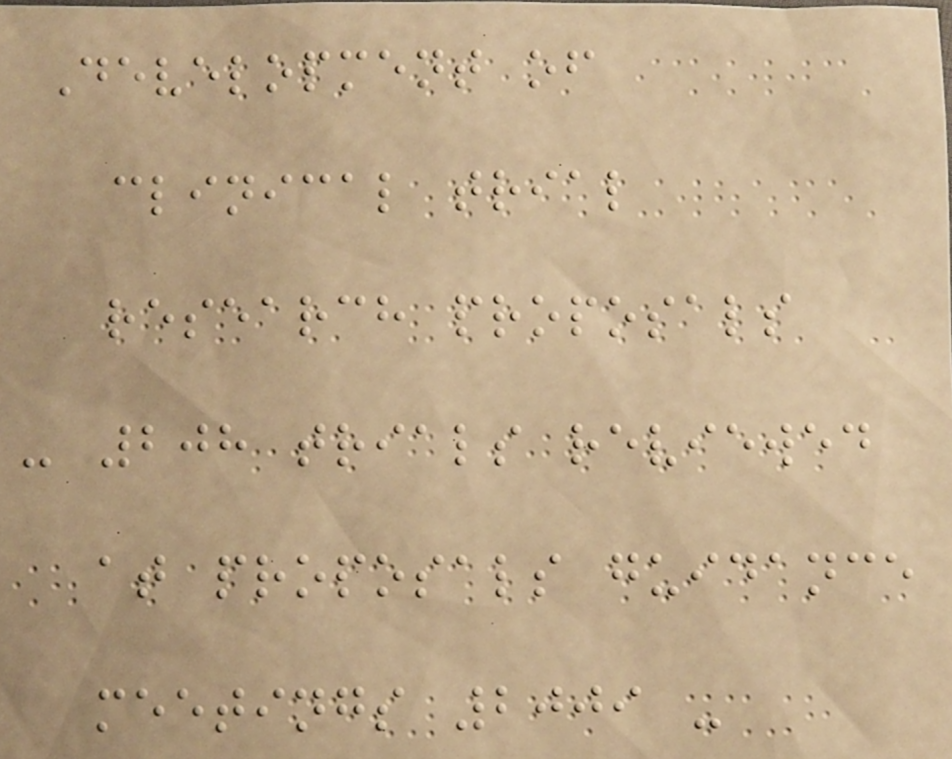Development of
clinical trial
research proposals
- 208 trials reviewed
at proposals guidance
meetings 2009 -
